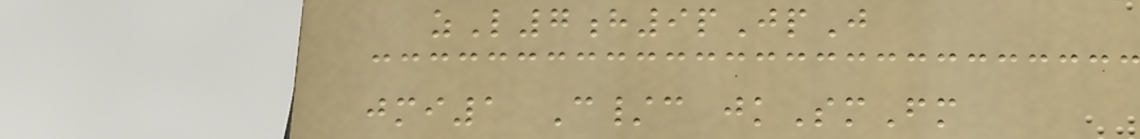zL7h9pJpJ
jmi1 C/c jkSmFm
